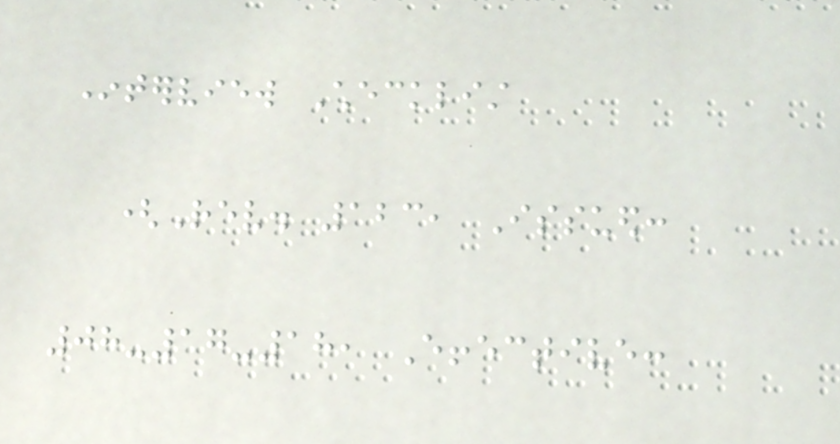Interview Checklist
(Rev. 123, Issued:
08-17-18, Effective:
